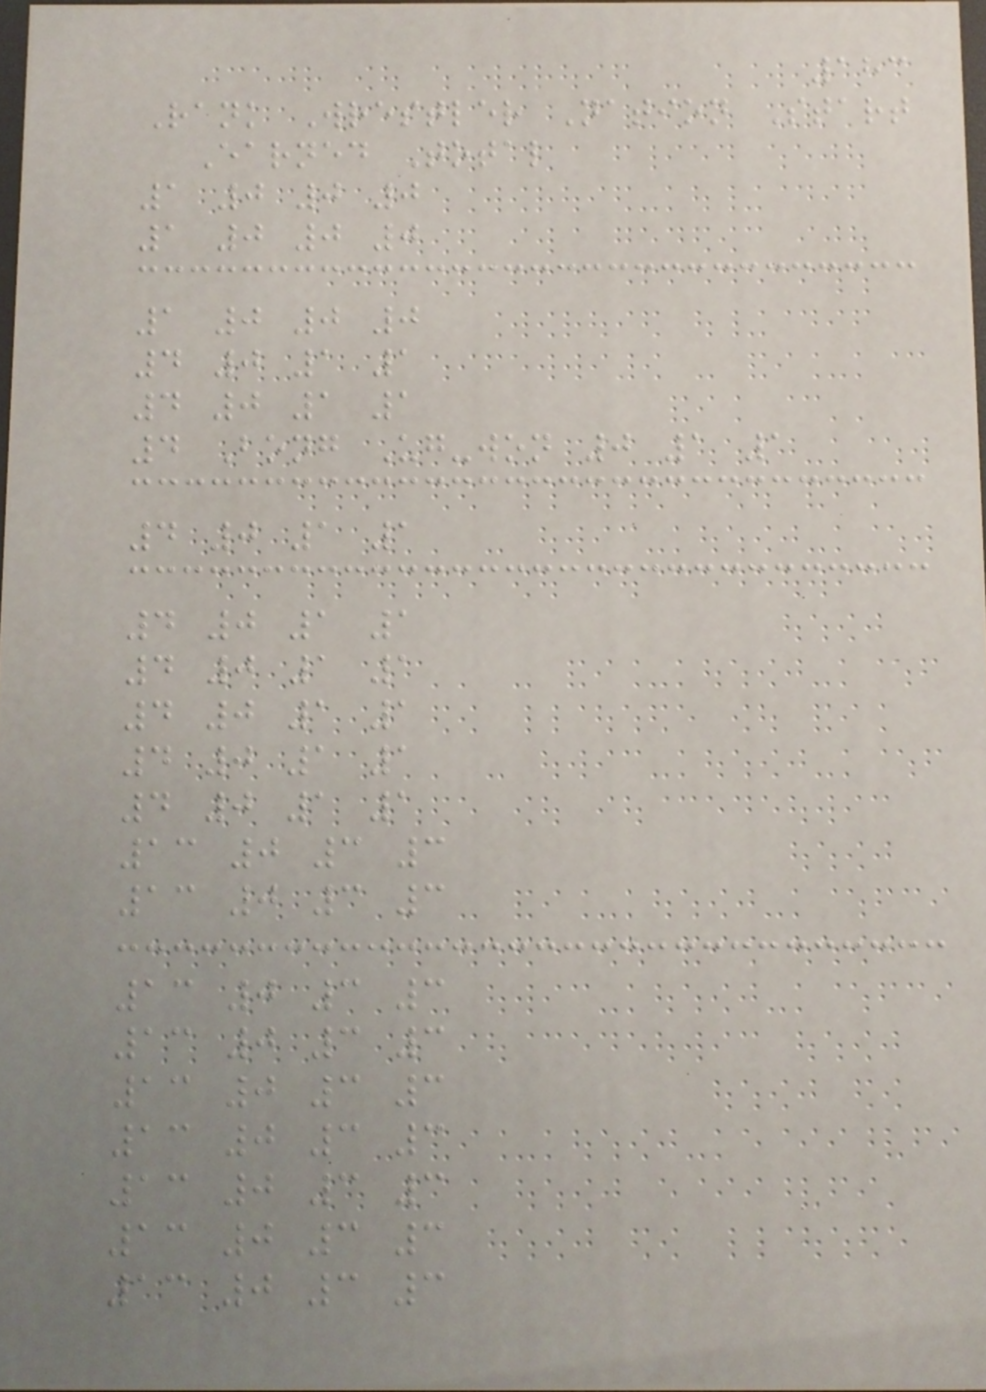183
Rank Wrestler Nation Start
Earned Total
1 0 0 0
1 0 0 0
1 0 0 0
4 0 1 1
4 0 1 1
4 Bong Ug-won 0 1 1
4 0 1 1
4 0 1 1
4 0 1 1
4 0 1 1
4 0 1 1
4 0 1 1
13 0 3 3
13 0 3 3
13 0 3 3
13 0 3 3
13 0 3 3
13 0 3 3
13 0 3 3
13 0 3 3
13 0 3 3
